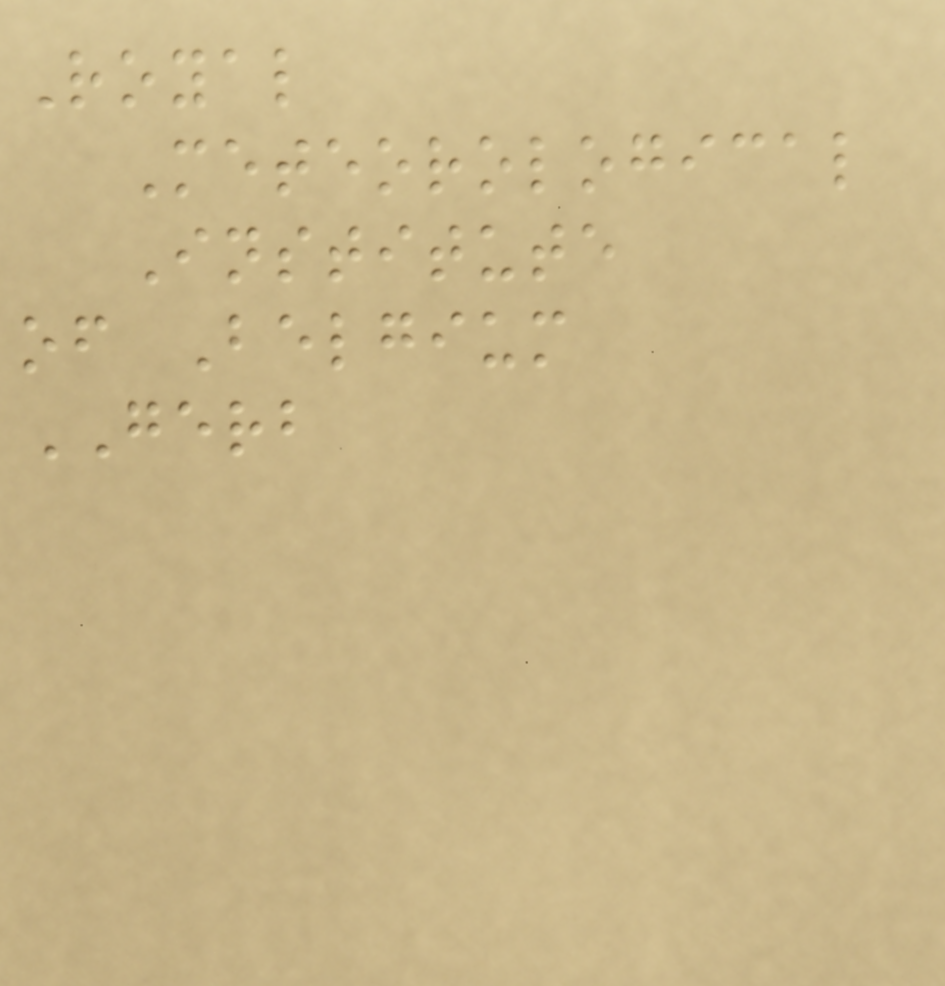Royal
Meteorological
Institute
of Belgium
GERB
